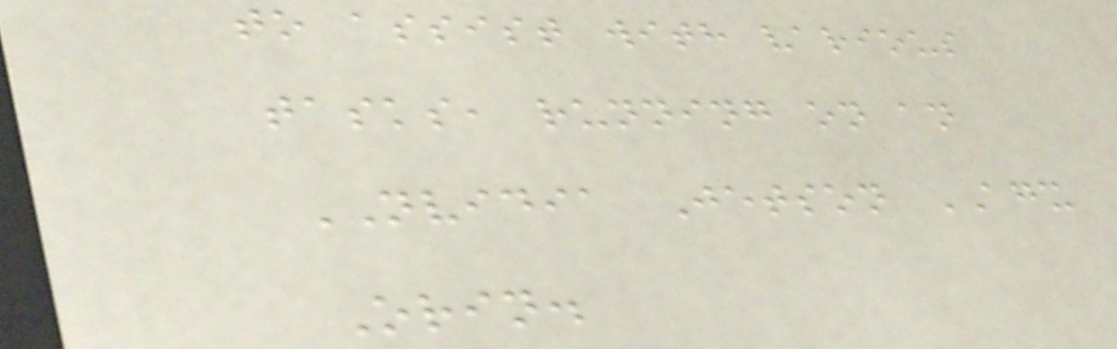to assist with various
tasks, running on an
NVIDIA Jetson AGX
Orin.
